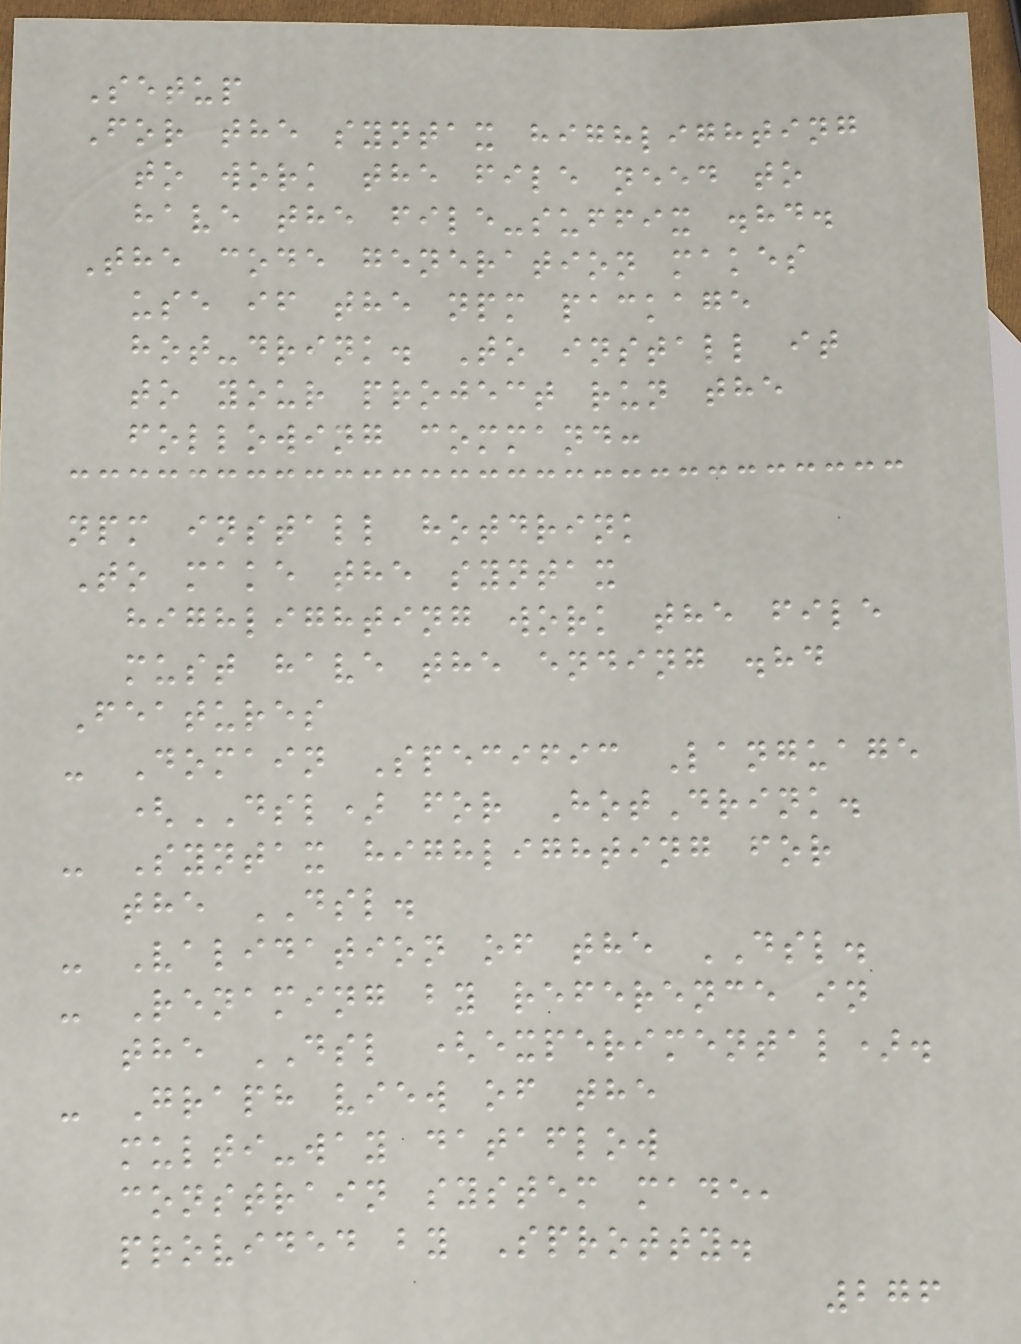Setup
For the syntax highlighting
to work the file need to
have the file-suffix .hd.
The code generation makes
use if the npm package
hot-drink. To install it
to your project run the
following command:
npm install hotdrink
To make the syntax
highlighting work the file
must have the ending .hd
Features
- Domain Specific Language
(DSL) for HotDrink.
- Syntax highlighting for
the DSL.
- Validation of the DSL.
- Renaming by reference in
the DSL (experimental).
- Graph view of the
multi-way dataflow
constrain system made,
provided by Sprotty.
276
